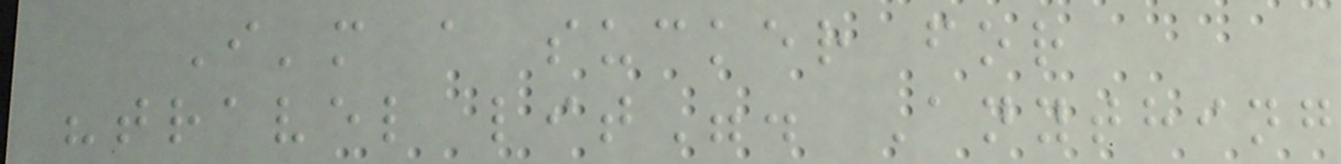I'm a sucker for
"travel lit". Anything
